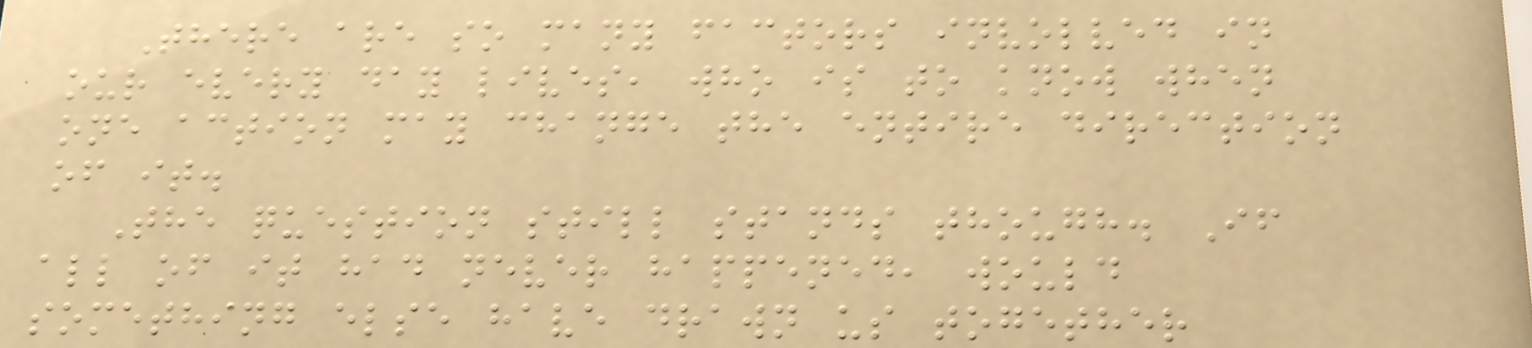There are so many factors involved in
our every day lives, who is to know when
one action may change the entire direction
of it.
The question still stands though. If
all of it had never happened, would
something else have drawn us together
